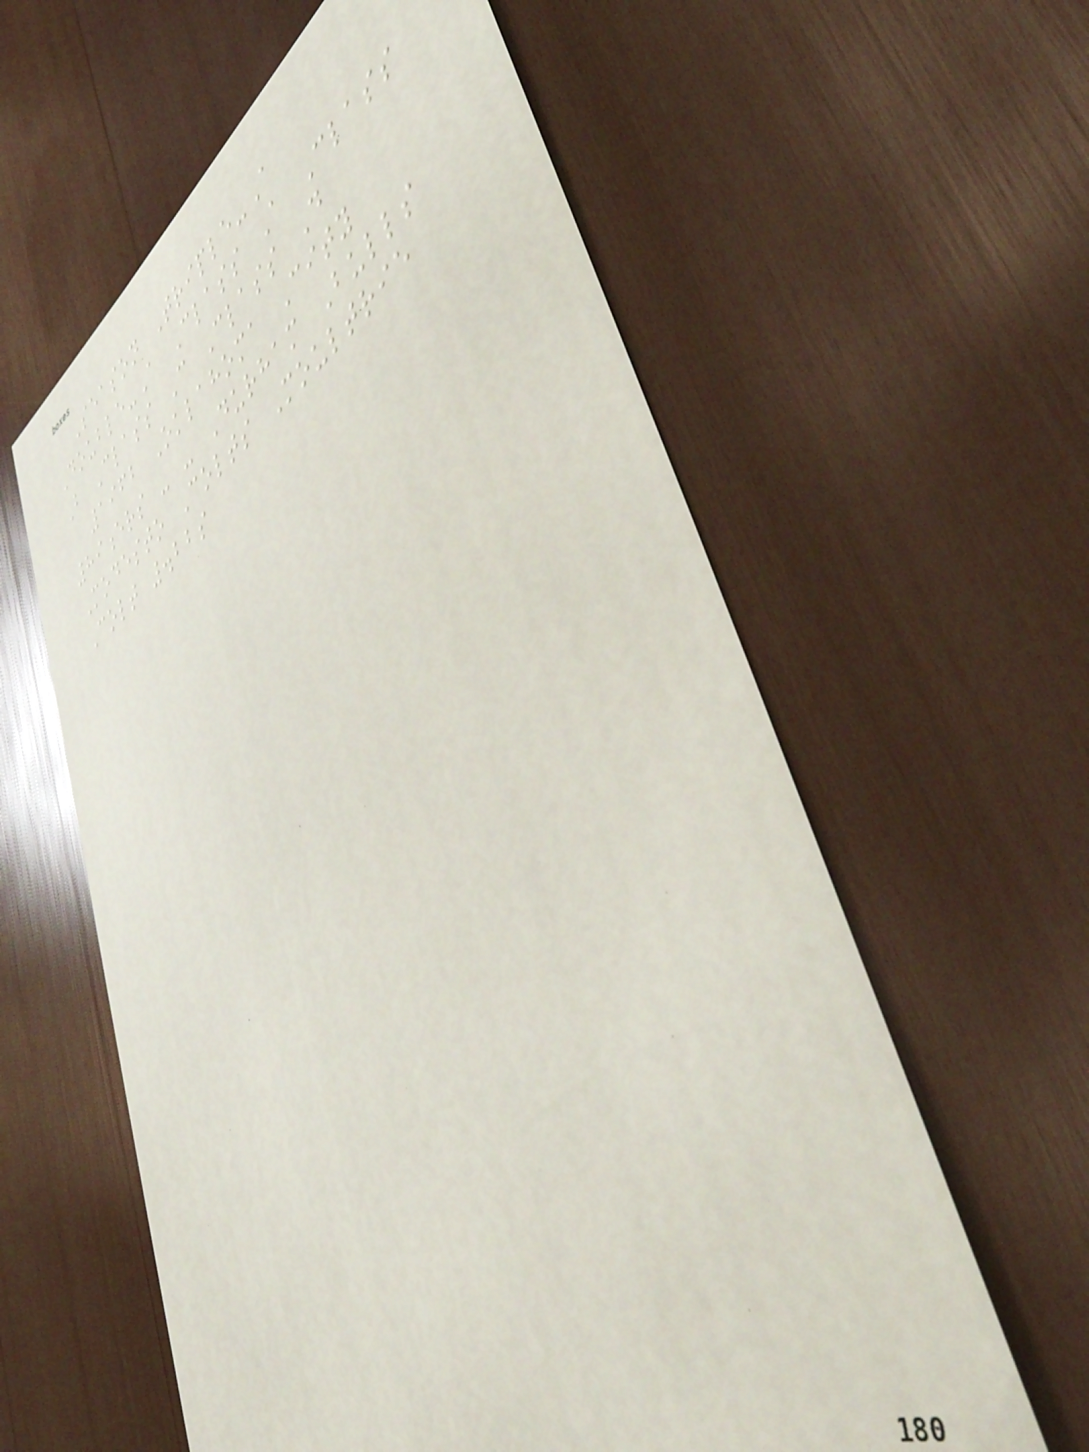Season Triple-A
Double-A Class A Class
B Class C Class D
1962 Oklahoma City
89ers - - Durham Bulls
Modesto Colts Moultrie
Colt .22s
